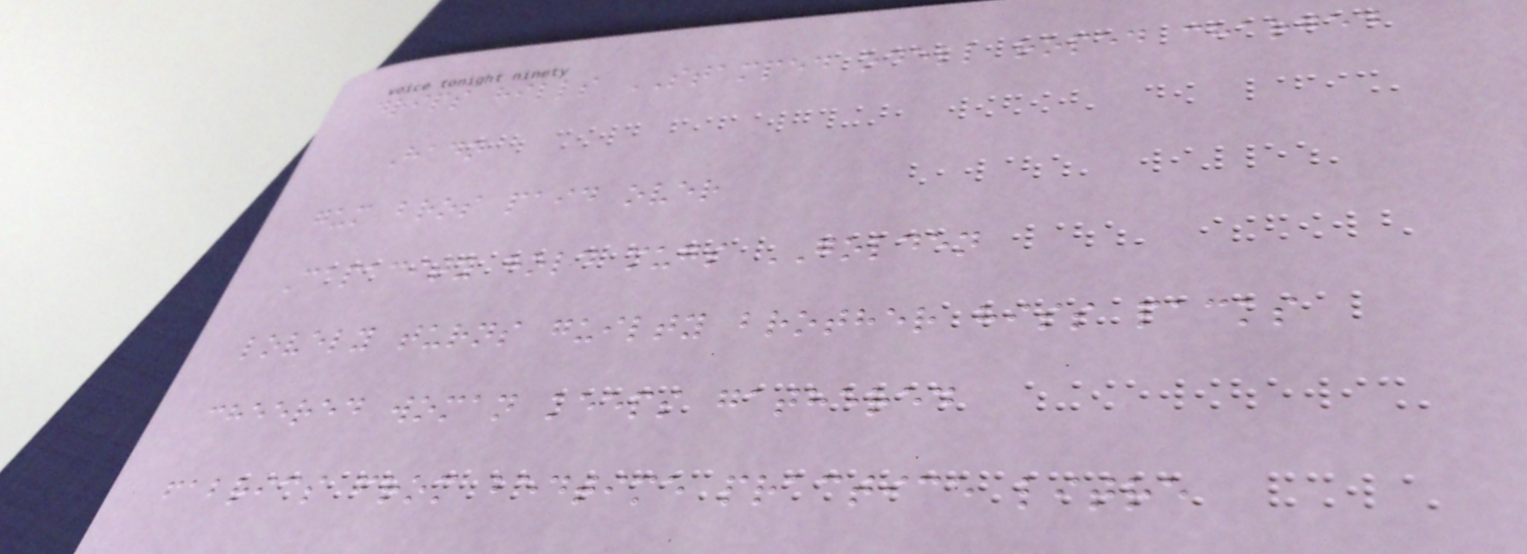drips hills STAMPED odell roped charged
Hadn
gum bros paid over
Capacity hold mugs GOLDEN
lovely turns guilty brother hiss packs
cheered woman keeps gathered
fabrics from bedtime practice litre
